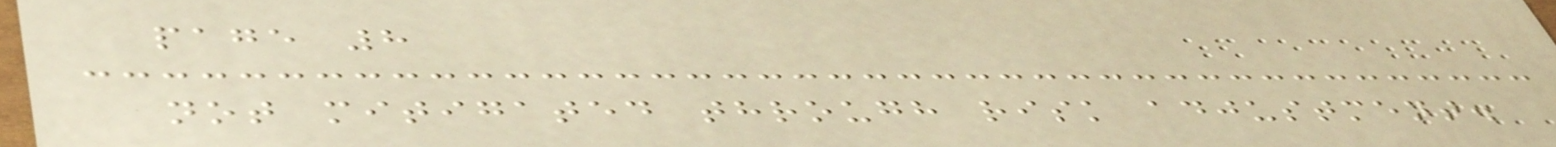page 8
not mitigated through risk adjustment.
